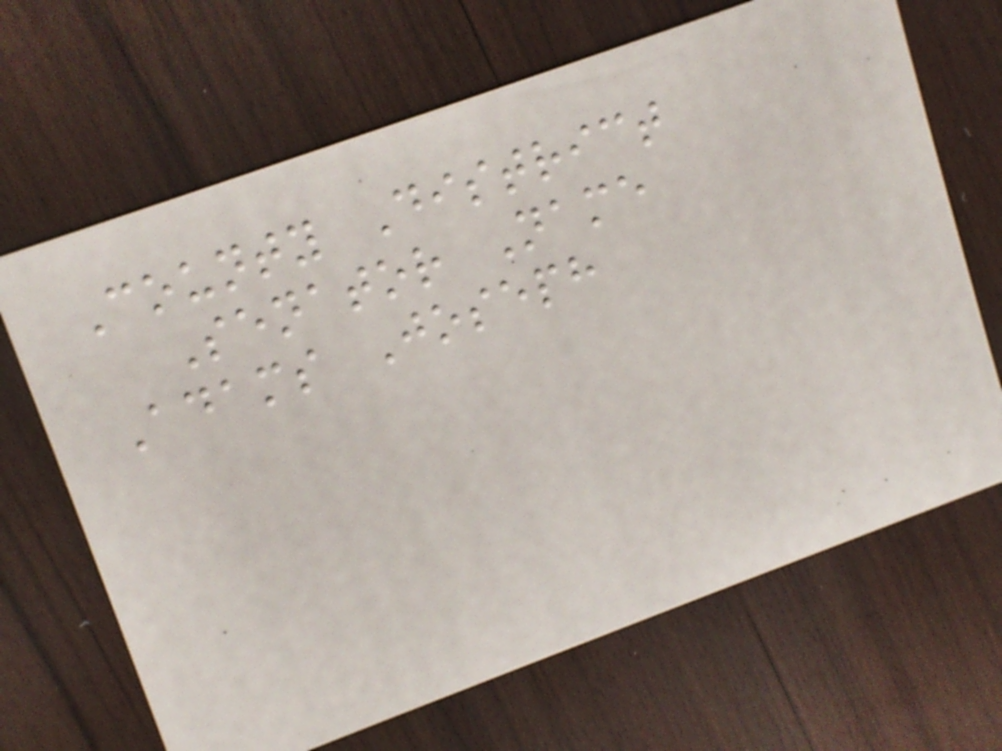County District
Senator Name
Adams Joseph
